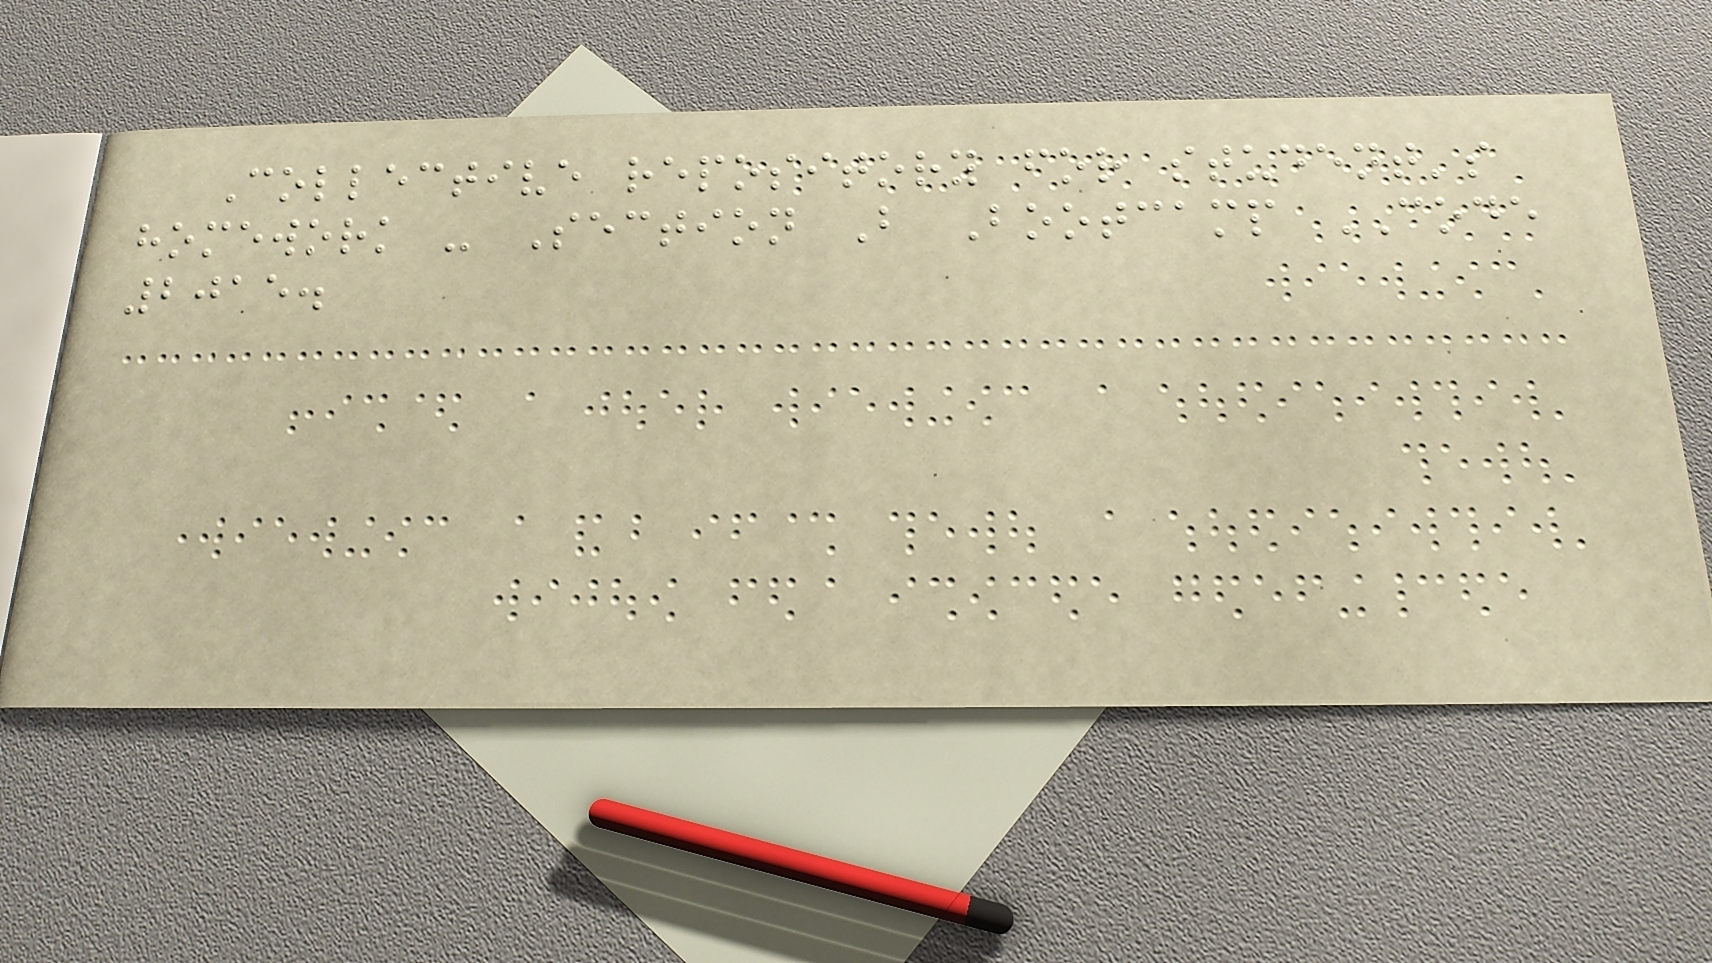Collective repository for student's
homework - Section B Bootcamp CODE
2015.
